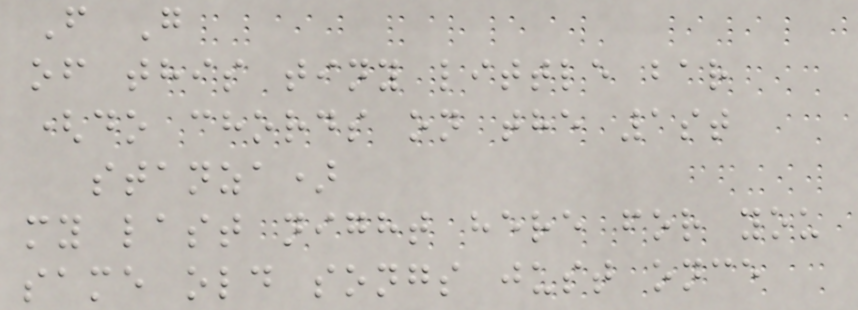F G
of this tiny little bar
(do chords on the 1st
stanza)
my last night here for you
same old songs just once
